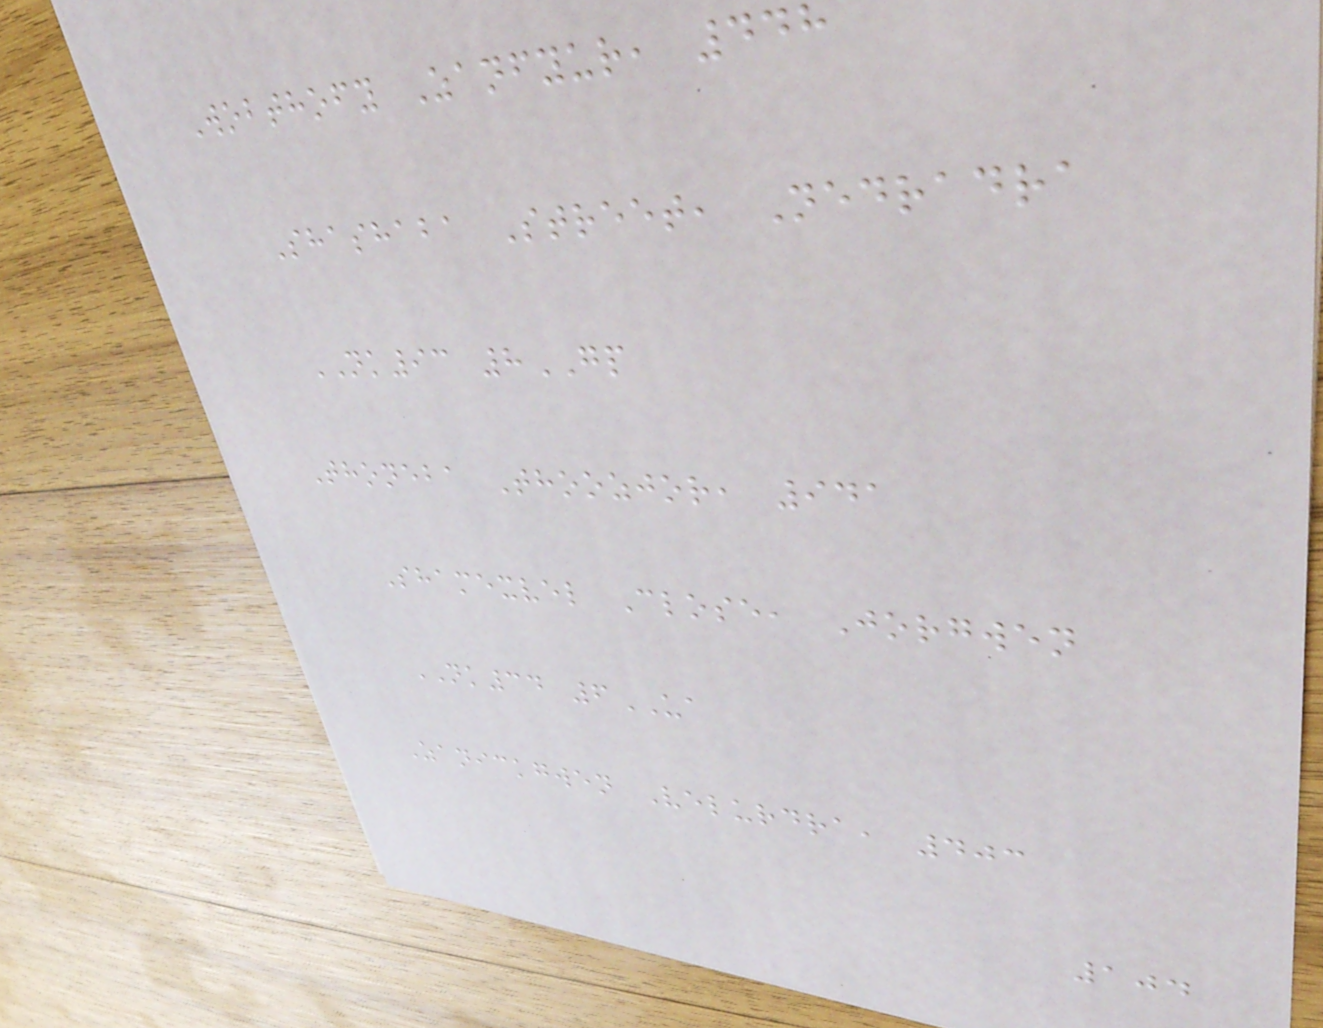Wobthofy Zanfyur, 448
Shashaba Street, Nedradra
NK93 8GP
Thoneba Thoozjor, 941
Shamexvel Close, Jorgwen
NK34 6UA
Zanickgwen Velurdra, 403
104
